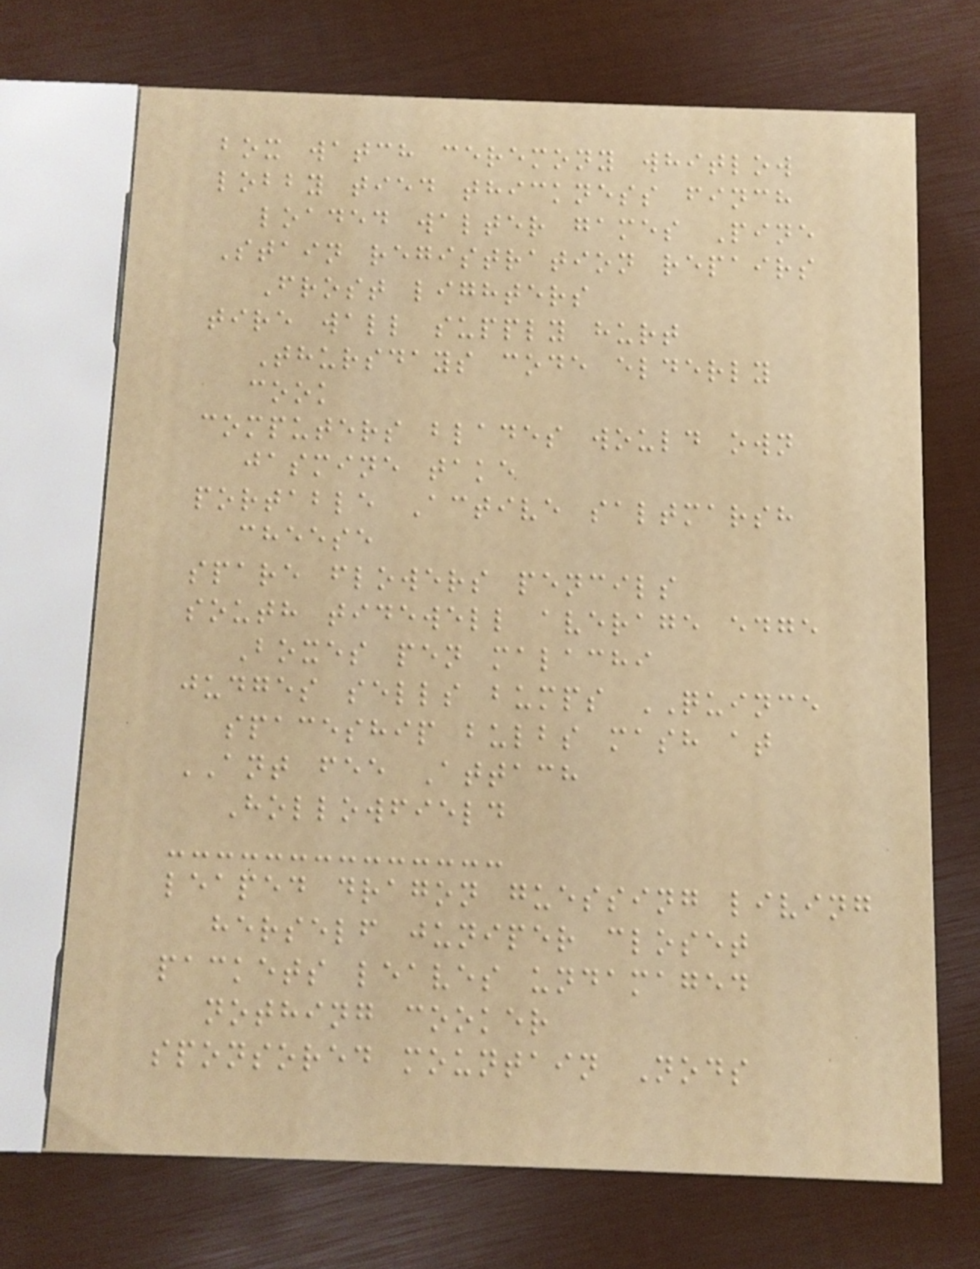box watch ceremony whitlow
lobby tied thickness finch
loaded walter games Pine
Stain registration repairs
Frost lighters
tire wall supply hurt
Thursdays code elderly
cook
computers blades would own
jasmine take
portable Active saltmarsh
cheese
spare flowers pencils
south tidewell average edge
Boxes pen malachi
judges sells bumps QUINCE
spaceship bulbs mash at
ANT fee Attach
Hollowfield
leaped dragon guessing living
herself juniper closet
packets leaves undamaged
nothing cooker
sponsored mountain Nods
